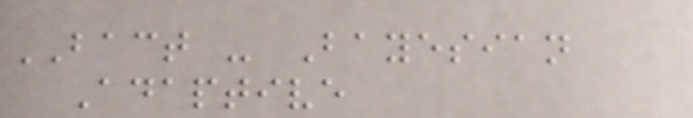BACT - Bayesian
Adaptive
